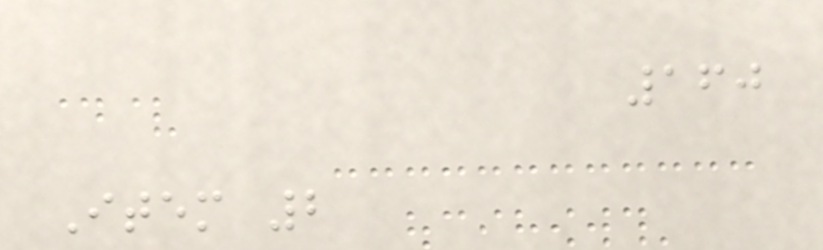160
Item 2
